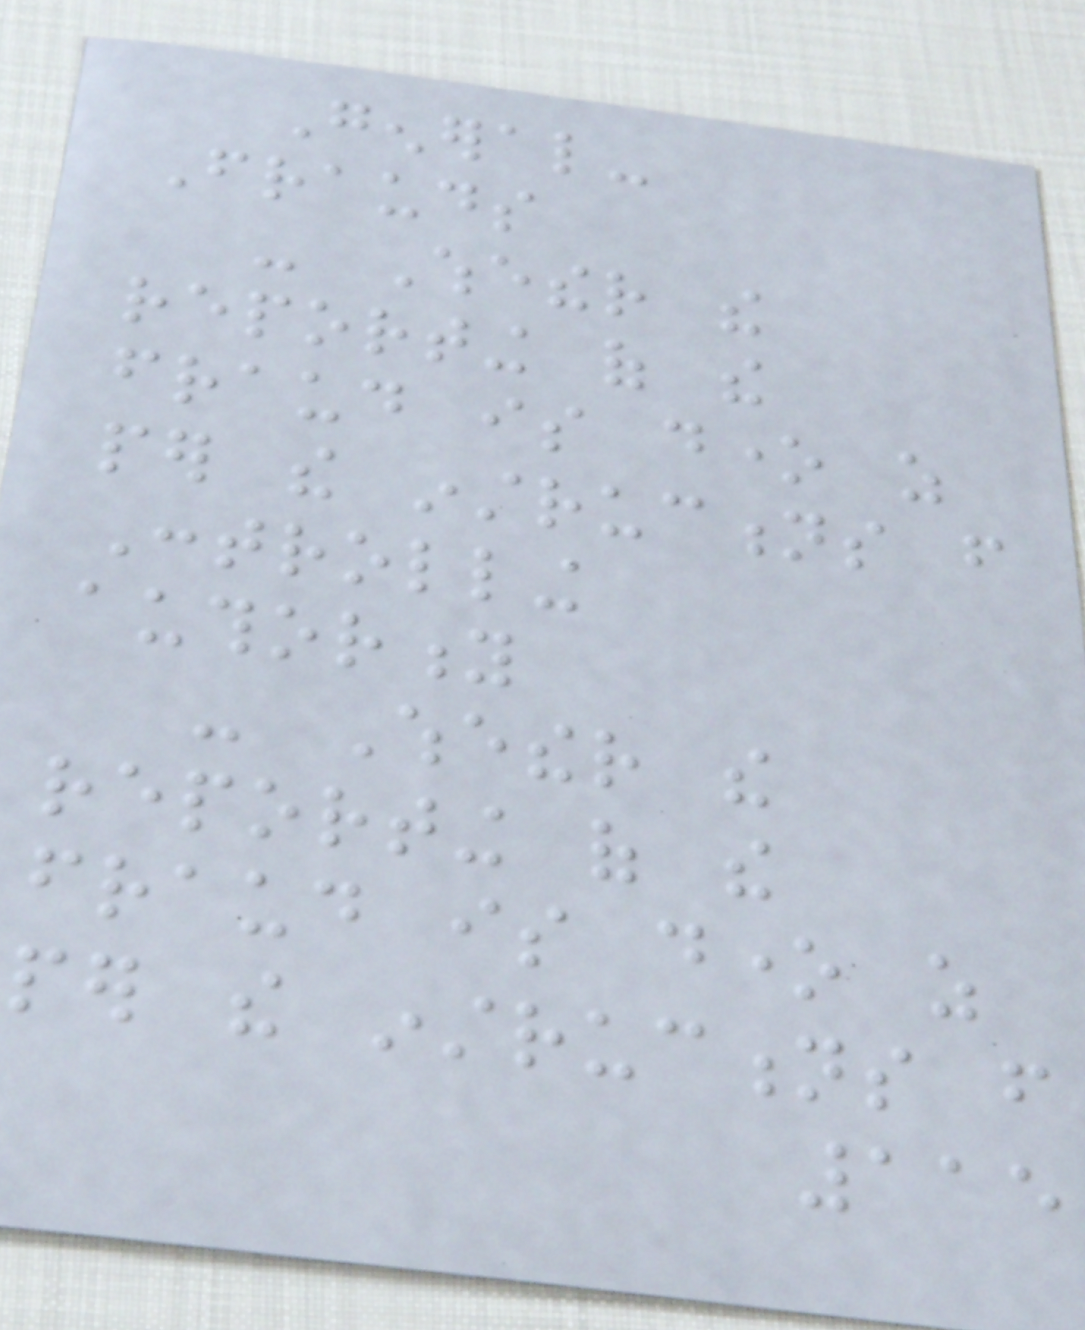General-
Frauds
- Whether the
reporting of the
fraud is done as
per the instructions from
Controlling
authority
- Whether the
reporting of the
fraud is done as
per the instructions from
115
